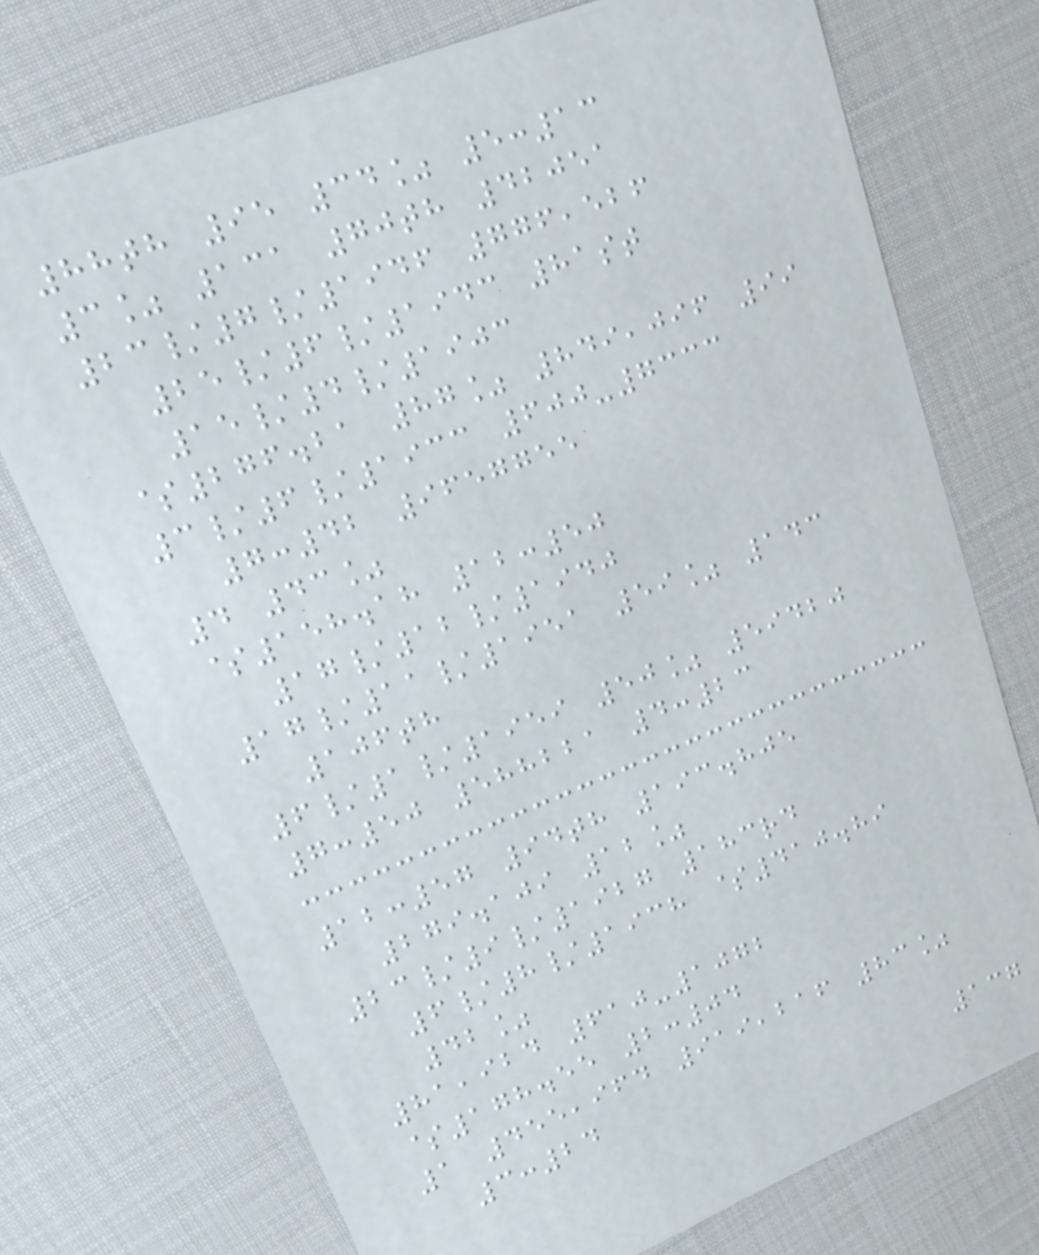88th 95 34% 5:13
3% 131 70th 42051
23/7/1946 776,526
25/6/1943 81st
15/4/1903
$276.21 87% 849,096 99
3/6/1933 600-7333
7:42 9657755
4 43%
$158.18 12:50
17/12/1940
17/11/1951 59% 143
106th
6/1/1959 50% 59420
7:50 588221 4:23
12:57 94th 193.805
279.109 12%
23/9/1927 183rd
6/8/1938 $410.89
42%
81,924 610-1072
$178.55 2:04
1 455,964 919,216 83%
3:24
137
